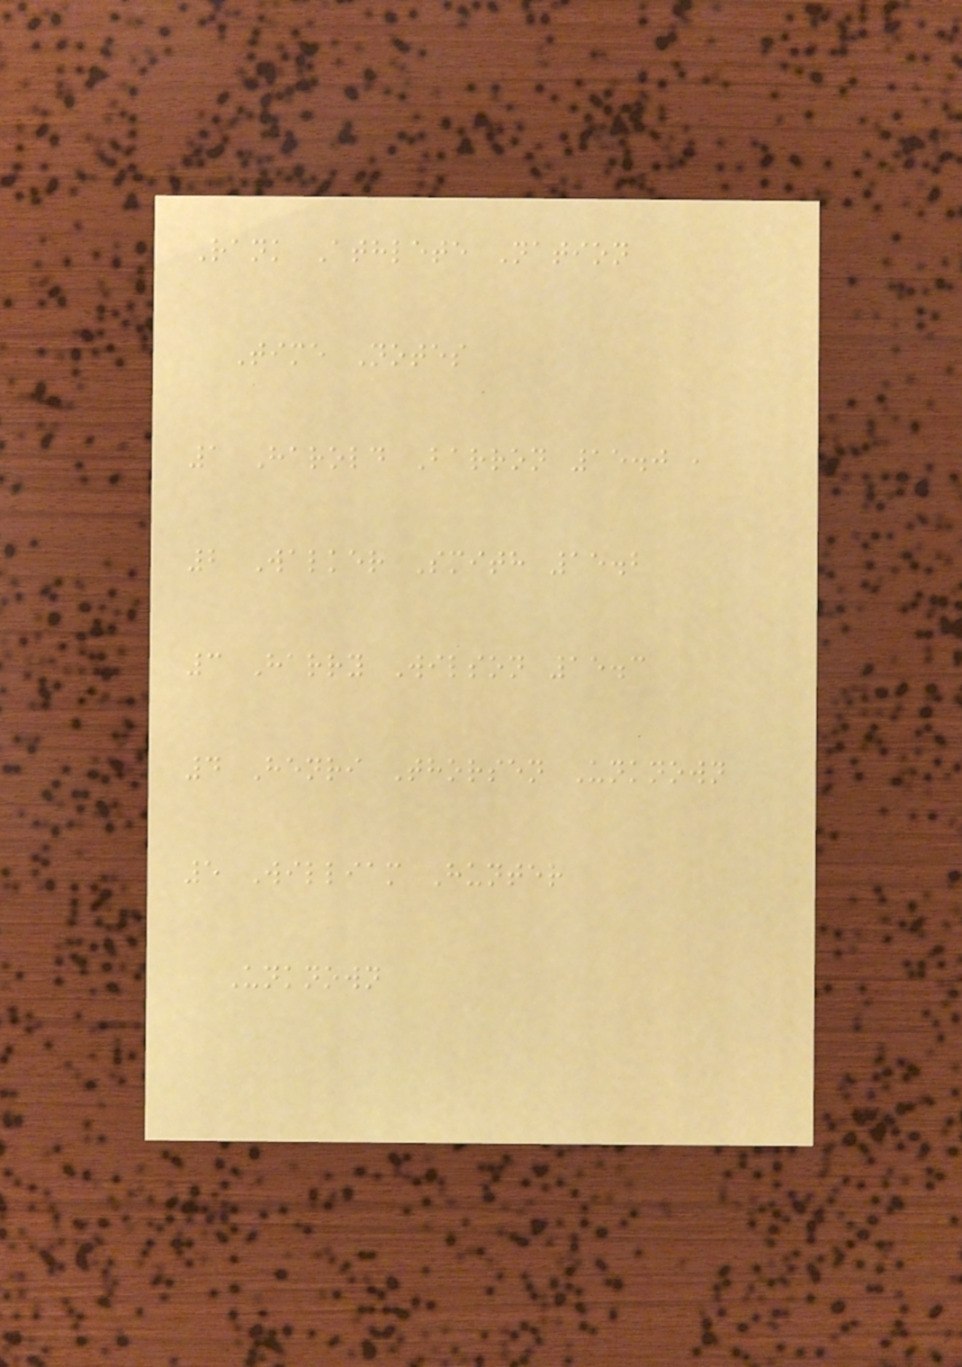Rank Athlete Nation
Time Notes
1 Harold Barron 15.0 ,
2 Walker Smith 15.2
3 Harry Wilson 15.3
4 Henri Thorsen Unknown
5 William Hunter
Unknown
